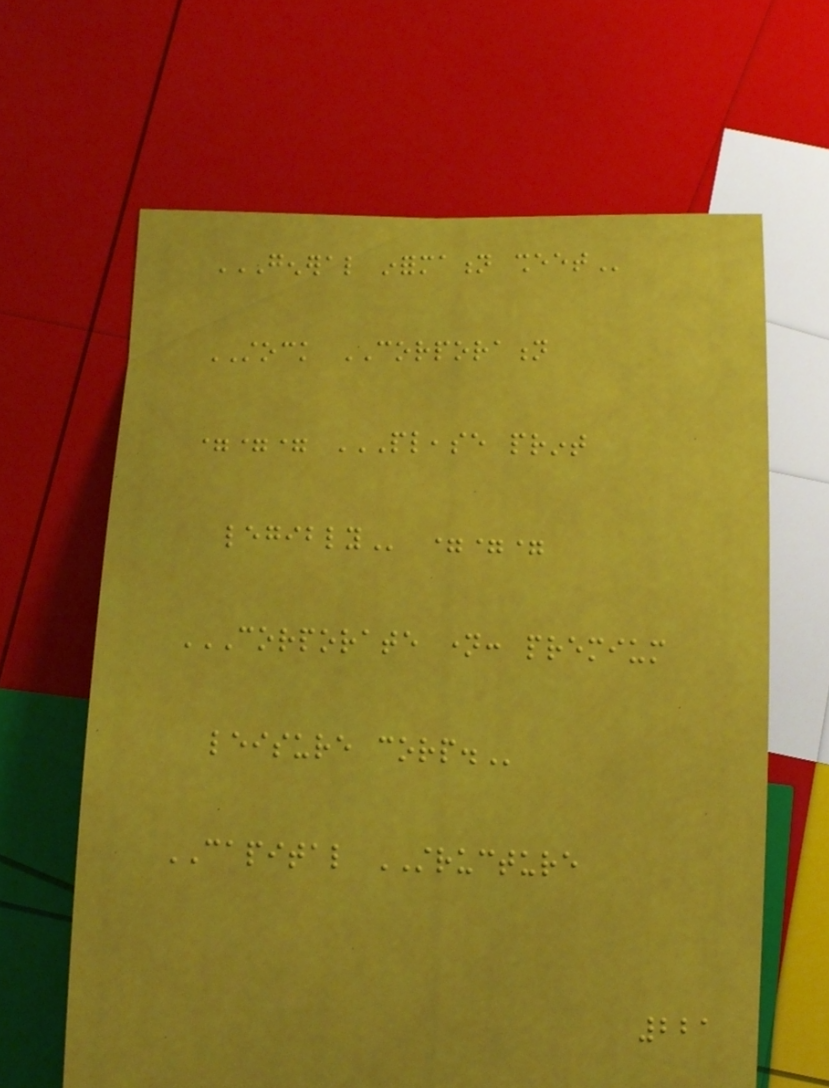GENERAL INFORMATION SHEET
STOCK CORPORATION
=== PLEASE PRINT
LEGIBLY ===
CORPORATE NAME: PREMIUM
LEISURE CORP.
CAPITAL STRUCTURE
221
